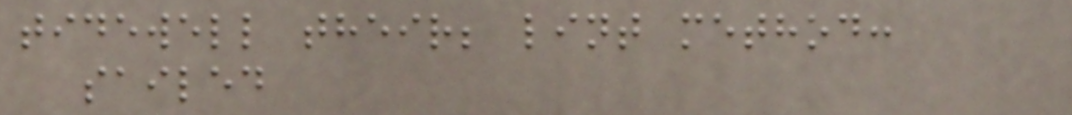tidewell their; lint method:
sailed
